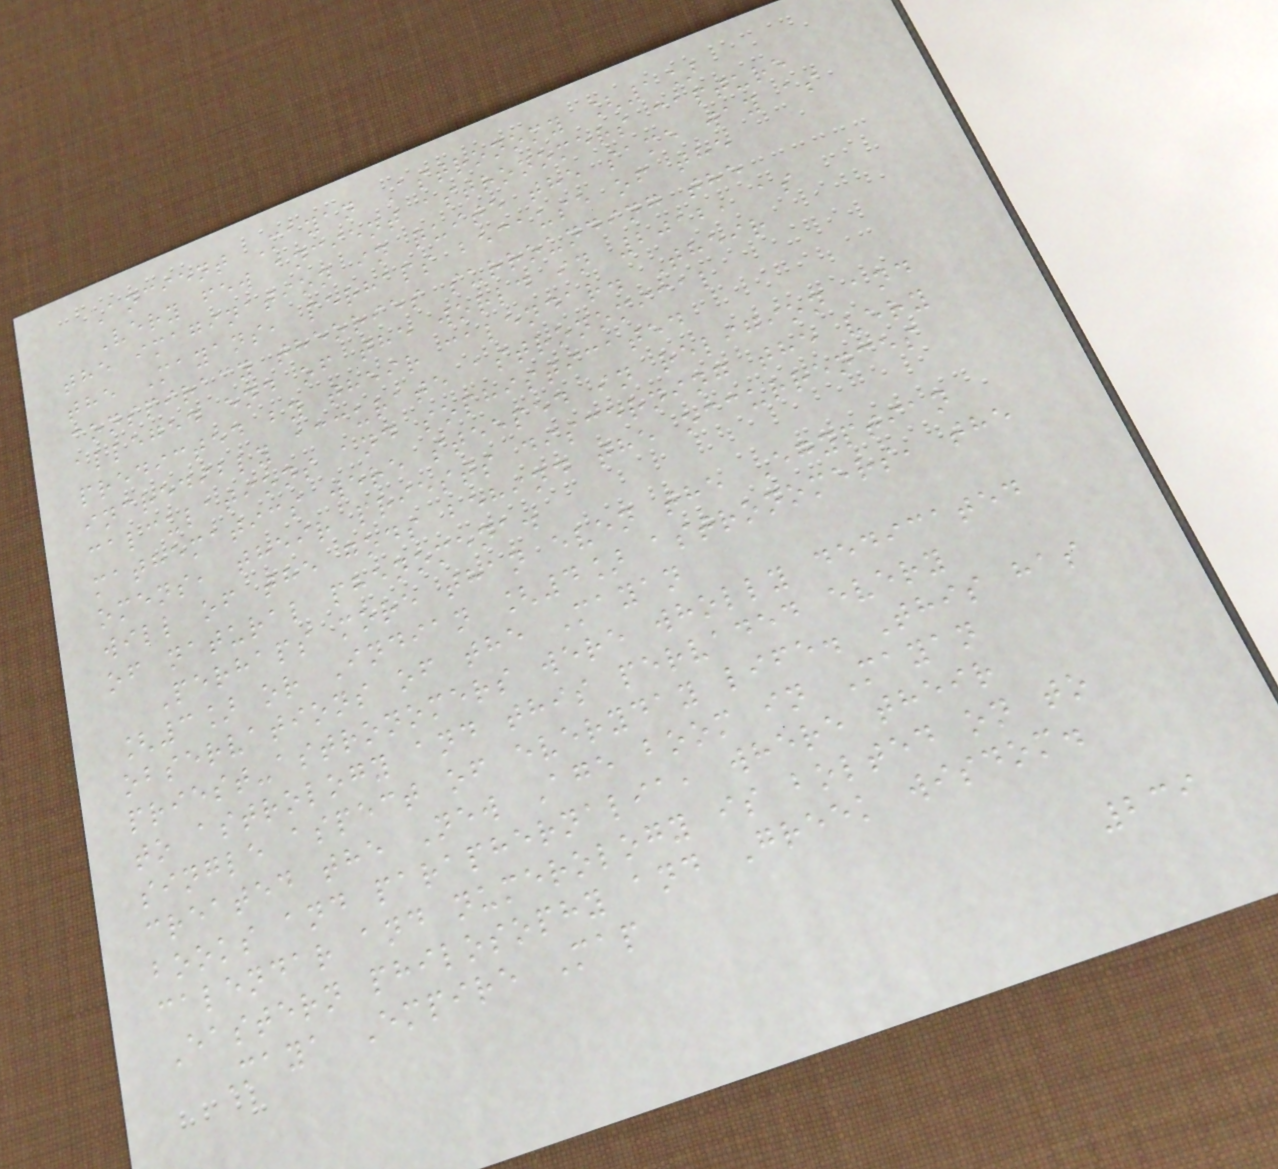Ancient Mayan Astronomy [1]
Very few ancient astronomers capture
the imagination in quite the same way as
the Mayans, perhaps because of the
conspiracy theories surrounding the
alleged end of the world in 2012, as
predicted by their calendar. Their
incredibly accurate astronomical
calculations and sophisticated
mathematics were steeped in religion and
omens, their priests discerning the very
will of the gods behind the occurrences
of natural phenomena.
Perhaps more than even the Egyptian
[3] or Indian [4] astronomers, the
observations of the Mayan
priest-astronomers were wholly dedicated
to astrology and this pervaded every
single aspect of everyday life. This has
created the New Age boom in Mayan
books and paraphernalia, where their
calendar and numerology is bolted on to
Eastern philosophy and Greek wisdom.
Maya Empire Map
239
